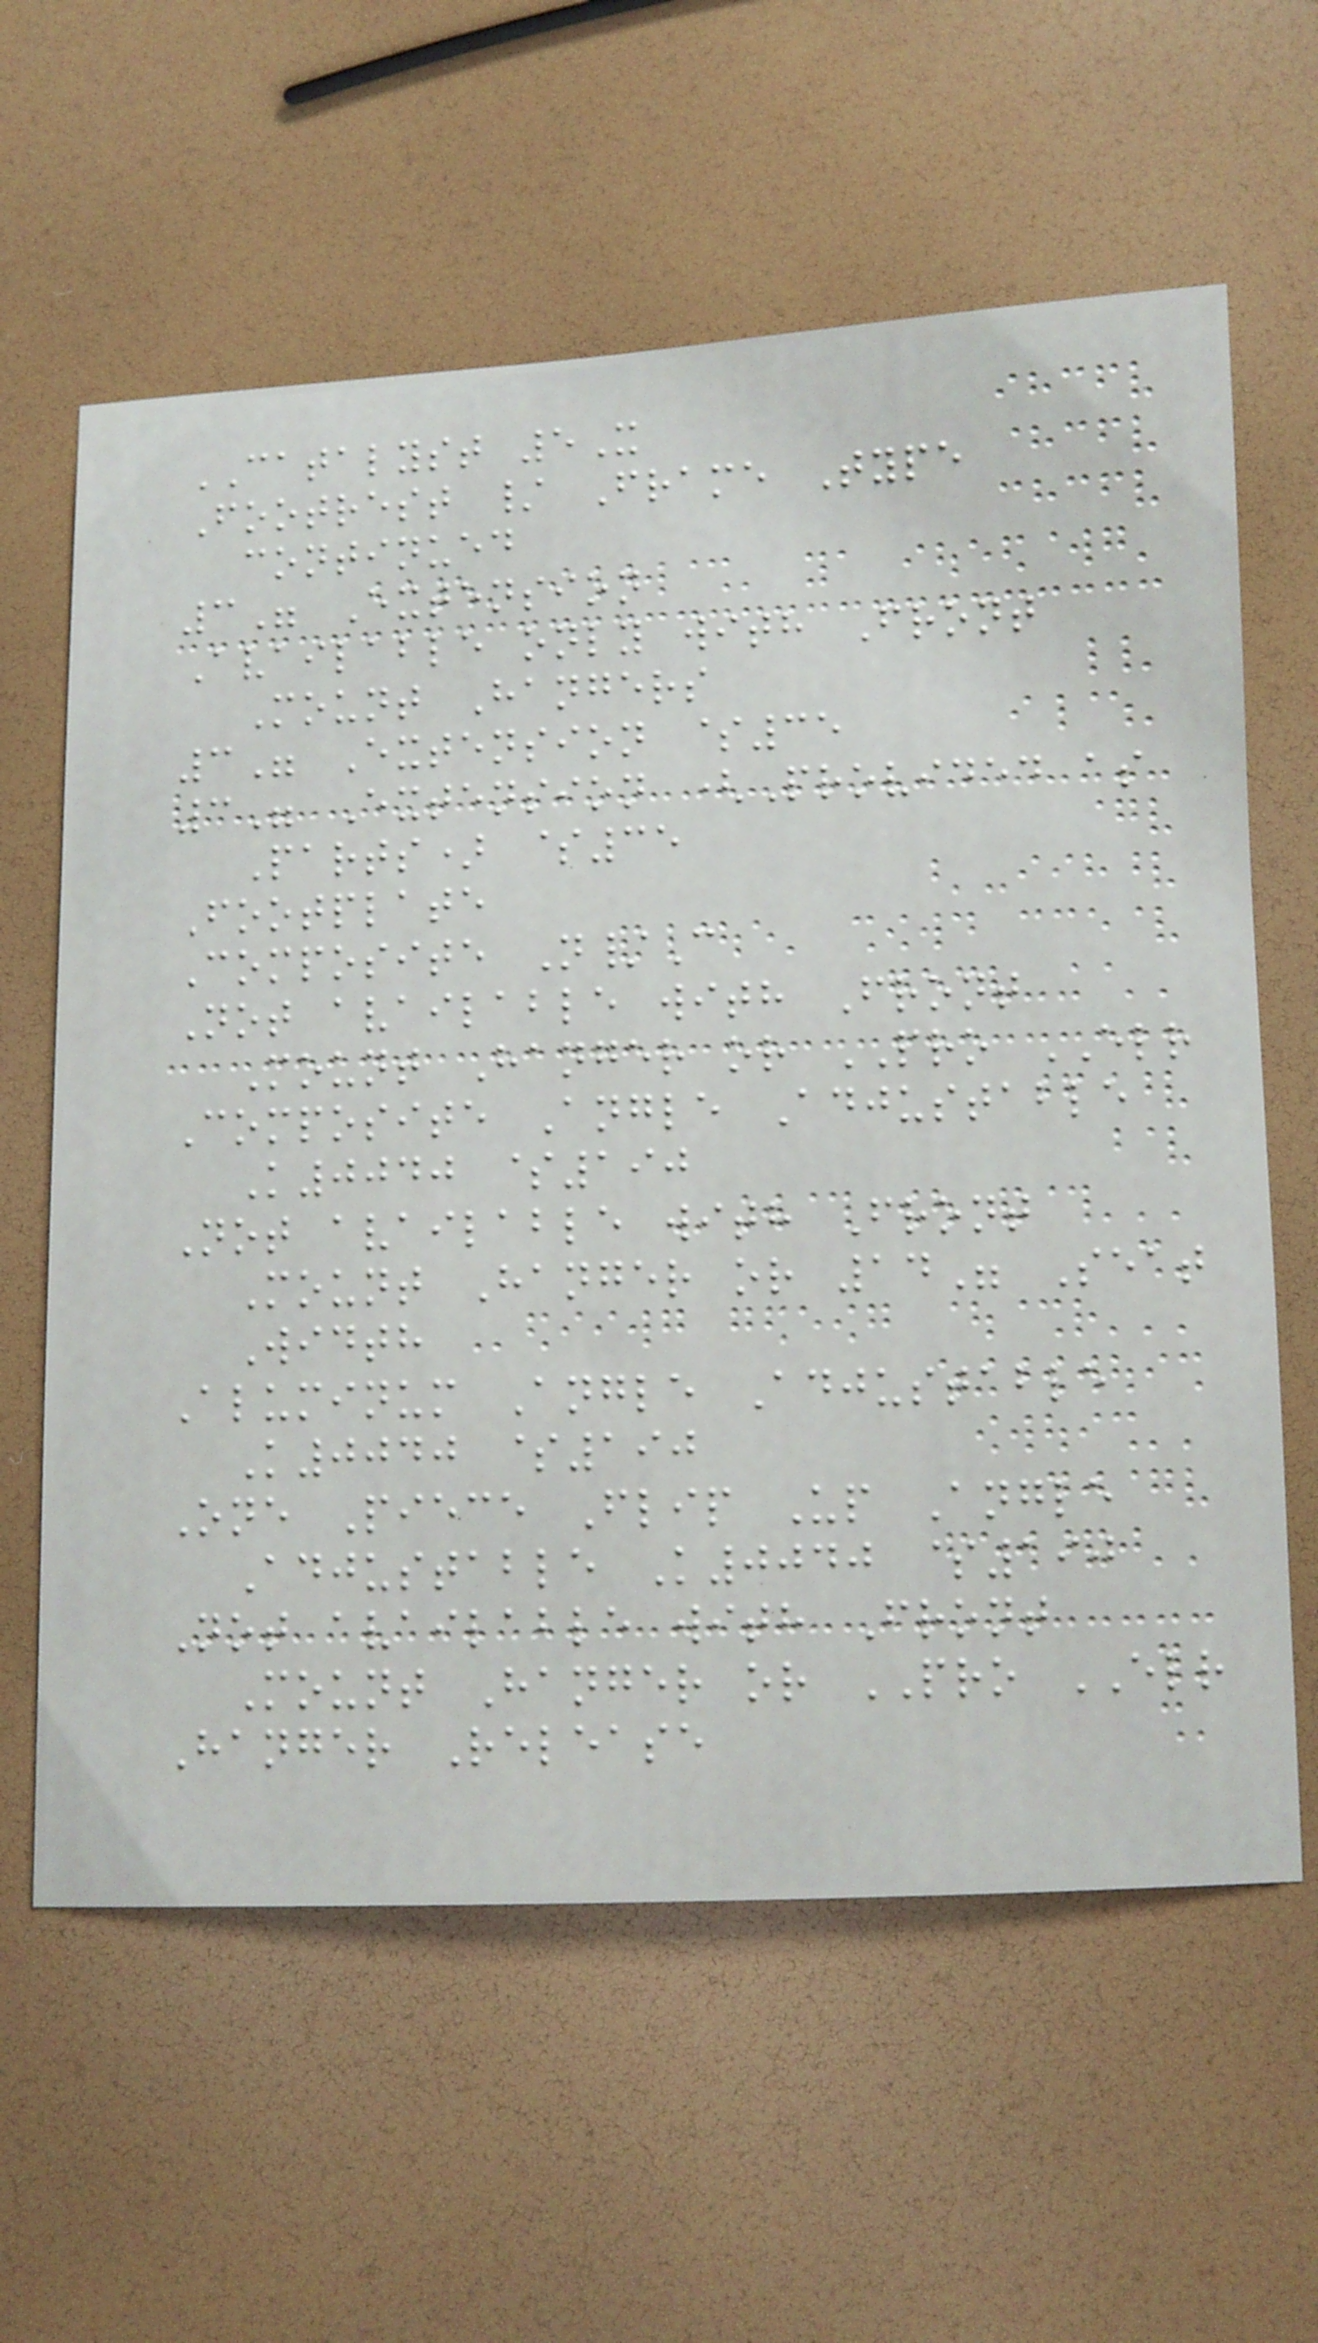CATALYST 5X
Footrest / Frame Type
continued
3" Extension
Available only with Front
Mount Hangers
3" Extension $35
3" Extension (Provided as
Parts) $35
Footplate
Composite N/C
Not available with Front
Mount Hanger or PRO ELR
Composite Angle Adjustable
K0040 $190
Not available with Front
Mount Hanger or 14" Seat
Width
Aluminum Angle Adjustable
K0040 $190
One Piece Flip Up Angle
Adjustable K0040 $190
Not available with Front
Mount Hanger or PRO ELR
Hanger Release
